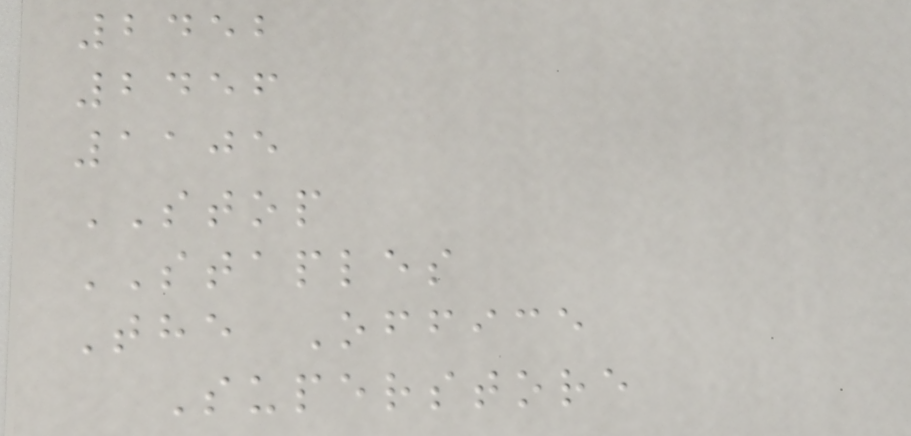2452
2456
1105
STOP
STAPLES
The Office
Superstore
